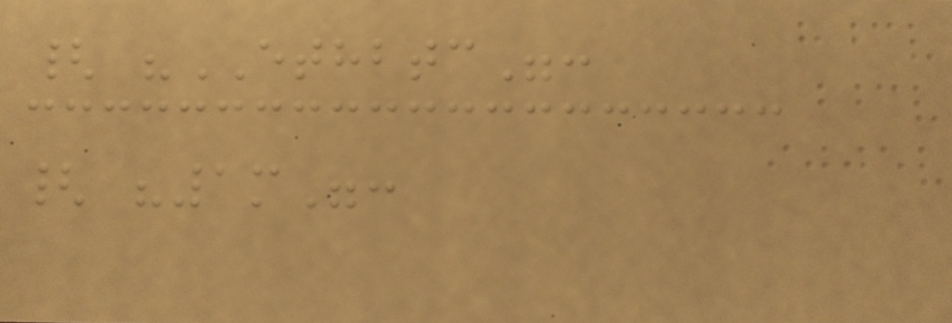{ "ETHBTC":
{ "1m":
